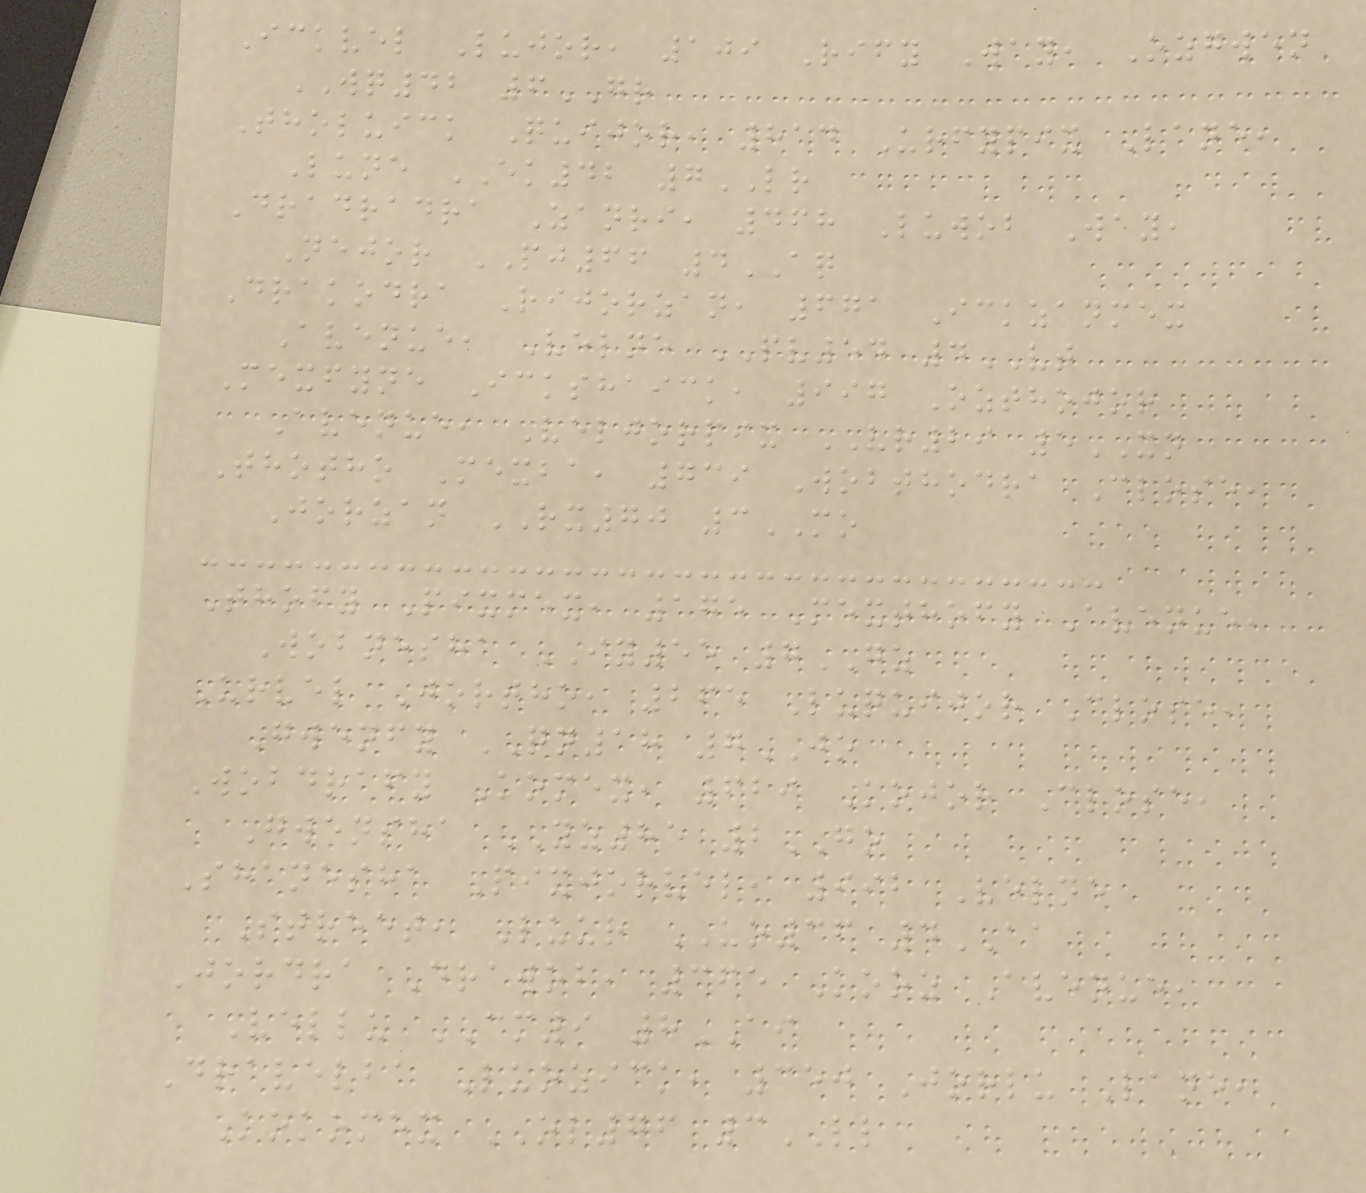Ickvel Lujor, 109 Rify Way, Ozgwen
WQ42 6GR
Tholuick Quijor, 814 Urfypix Lane,
Lune EK42 7LR
Dradradra Zanri, 468 Luwob Way,
Nejor PJ66 4AQ
Drakodra Rijorzan, 671 Ickzanmex
Avenue, Velne PV54 4VT
Mexfyne Ickshaick, 997 Ozthojor
Avenue, Veljorpix VR29 5XN
Thotho Mexba, 739 Wobthodra Close,
Jorzan RX70 3MO
Thofy Pixmex, 175 Mexthofy Avenue,
Wobnesha IY55 7GZ
Urvel Jortho, 265 Luquijor Close,
Gwenfy QN18 7JO
Wobdrafy Komex, 629 Kojor Close,
Gwensha YZ85 2GO
Shanesha Pixjorvel, 992 Velne
Street, Luur UO36 4AA
Jordra Drawob, 365 Kooz Avenue,
Vellu CM9 8AI
Dravelba Luozick, 350 Jorlu Lane,
Kokomex OL76 3LL
